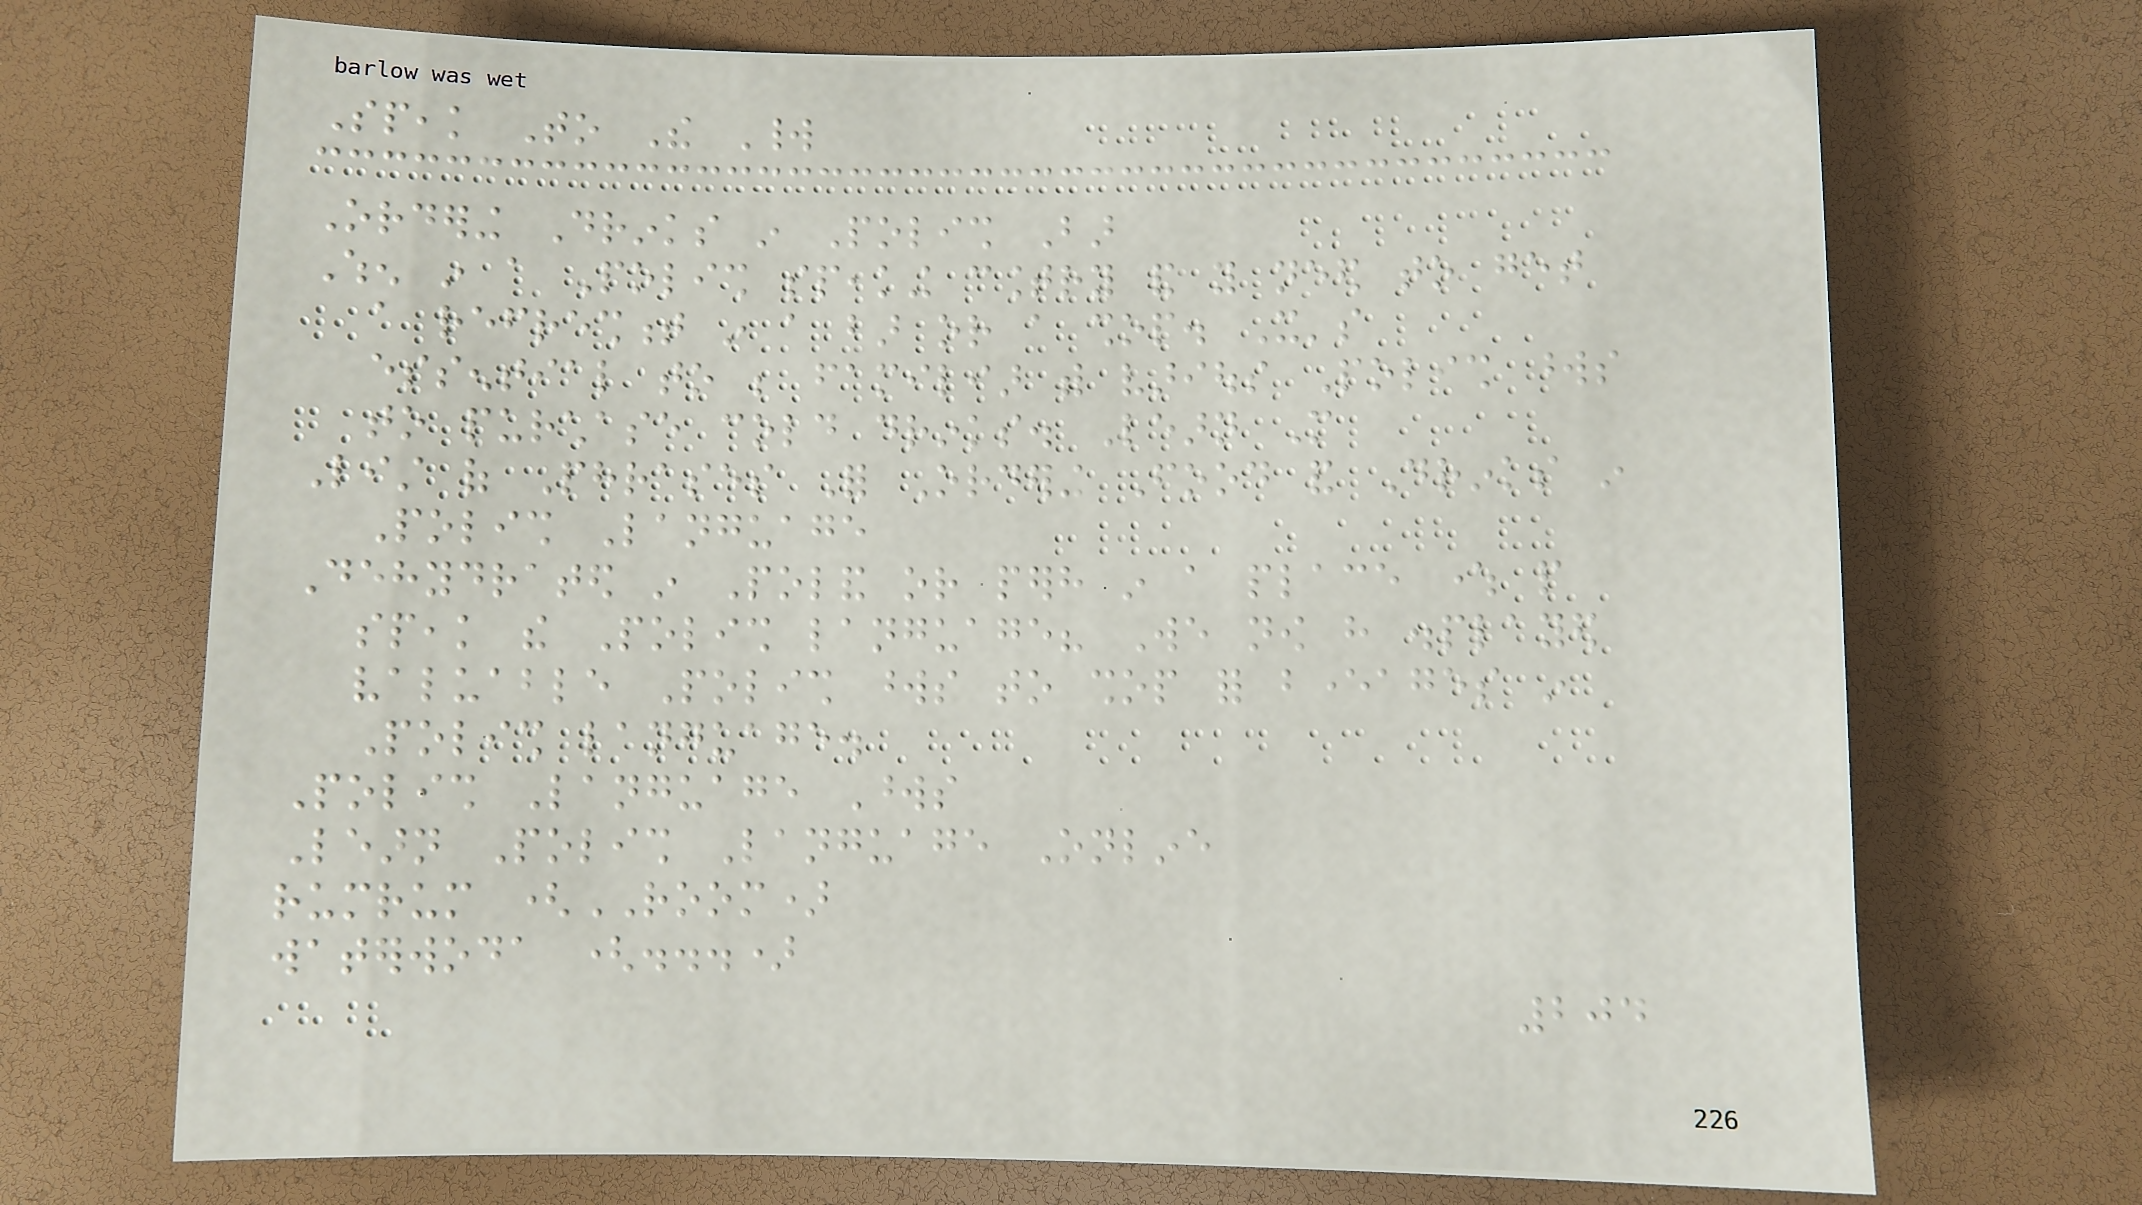Speak To The World
Ordering Drinks in Polish Bar
When in a Polish speaking country and you need to get
a refreshment in a bar or a shop. It's
essential to be familiar with various Polish words
to purchase cold drinks. Learn More
List of Phrases For Ordering Food and Drinks in
Polish Language
Dehydrated in Poland or perhaps in a place where people
speak the Polish language? We now have displayed
valuable Polish words to shop for beverages in
Polish language.
Polish Language Words
Learn Polish Language Online
rumrum (ROOM)
waterwoda (...)
204
